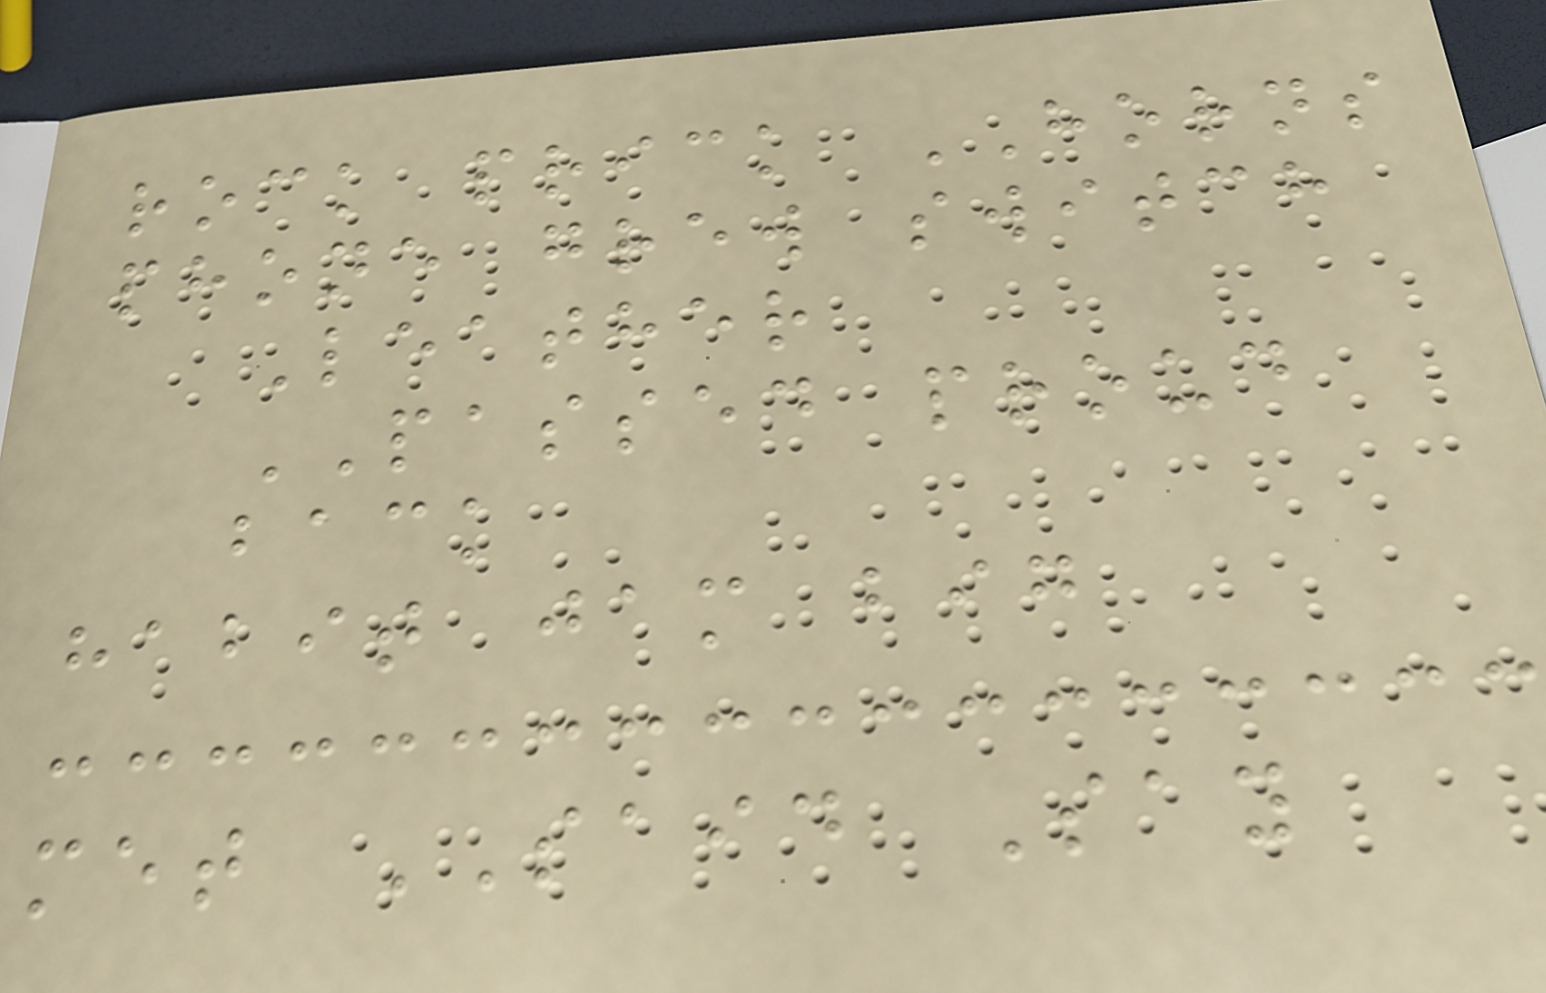rock prick HORNS
phone grew switch
Leather
PASSED proud
back
habit jam big
met SAID Say
